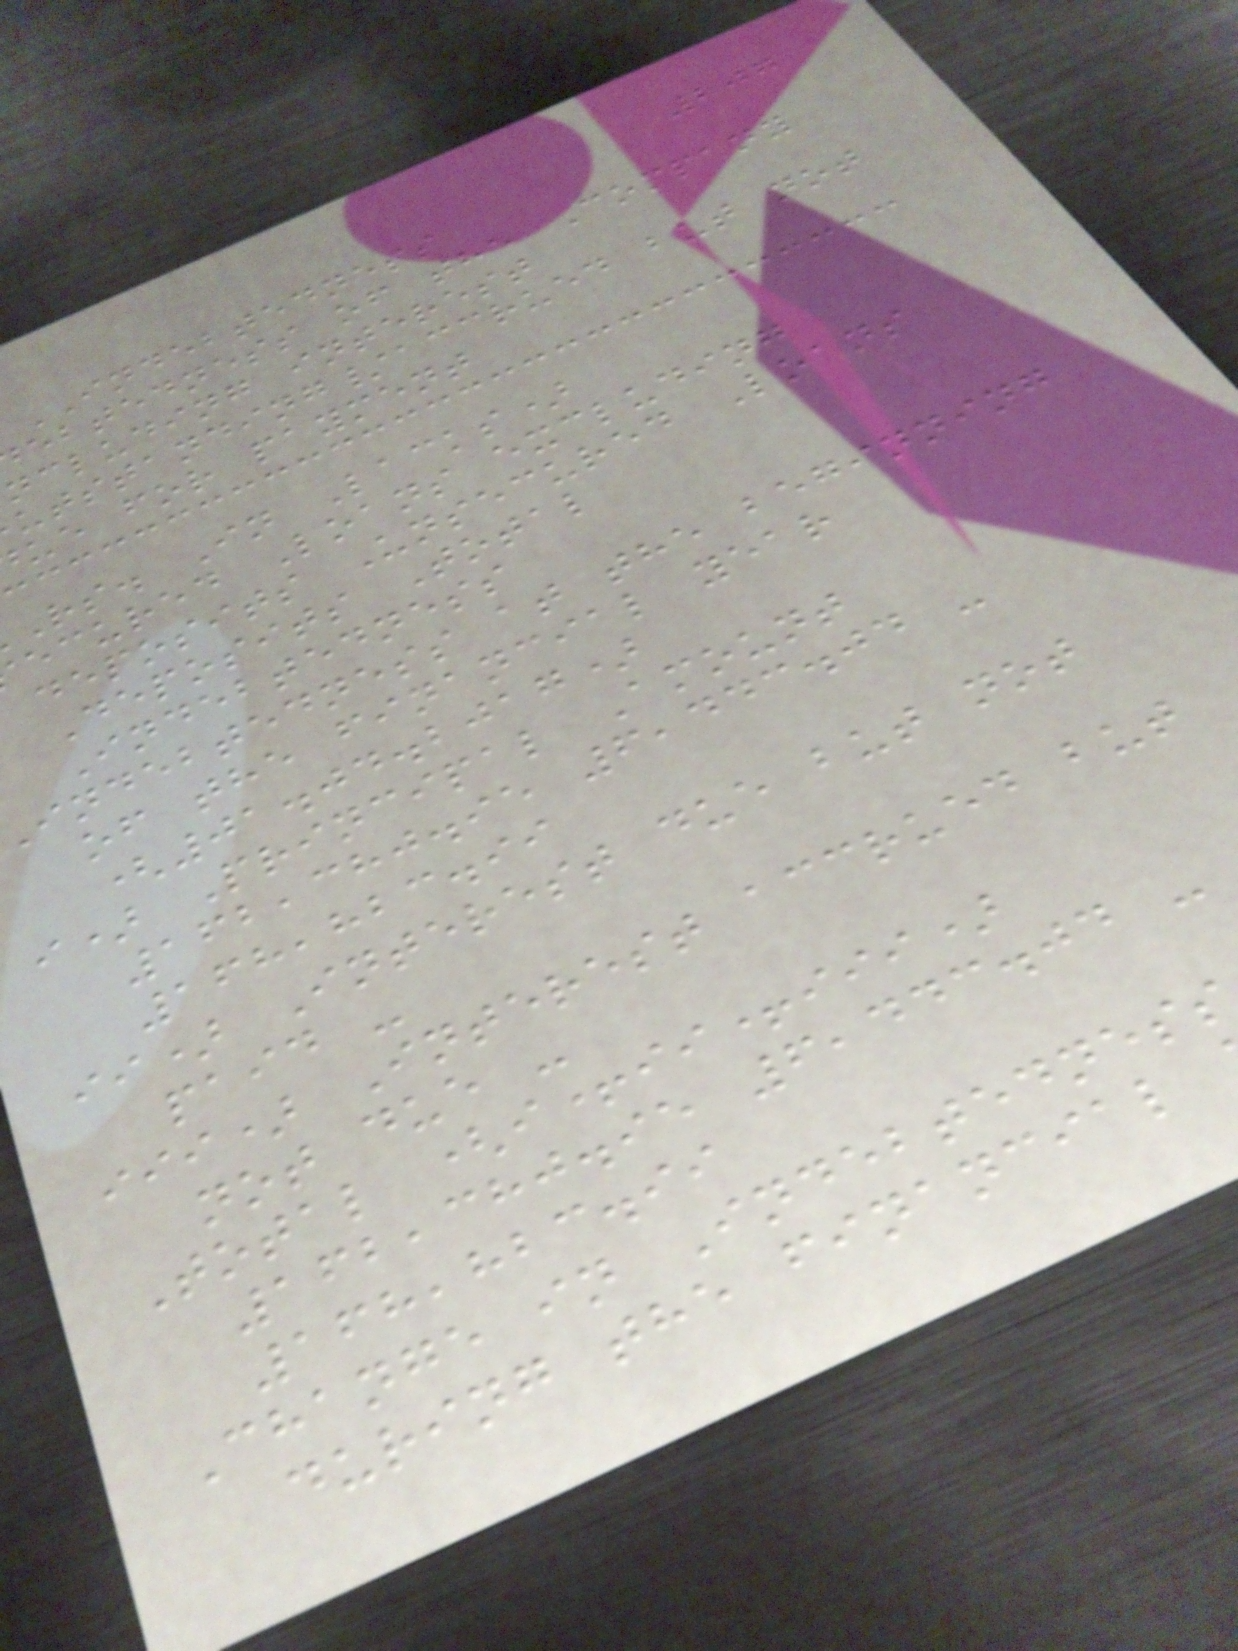207
INDEBTEDNESS
ebtedness of the Company
ncluding interest
utstanding/accrued but not
ue for payment
Rs. In Lacks)
ecured Loans excluding
deposits Unsecured Loans
Deposits Total
Indebtedness
indebtedness at the beginning
of the financial year
(01.04.2017)
i) Principal Amount
162,380.95 6,443.04 -
168,823.99
ii) Interest due but not
paid -
iii) Interest accrued but
not due -
Total (i+ii+iii)
162,380.95 6,443.04 -
168,823.99
Change in Indebtedness
during the financial
